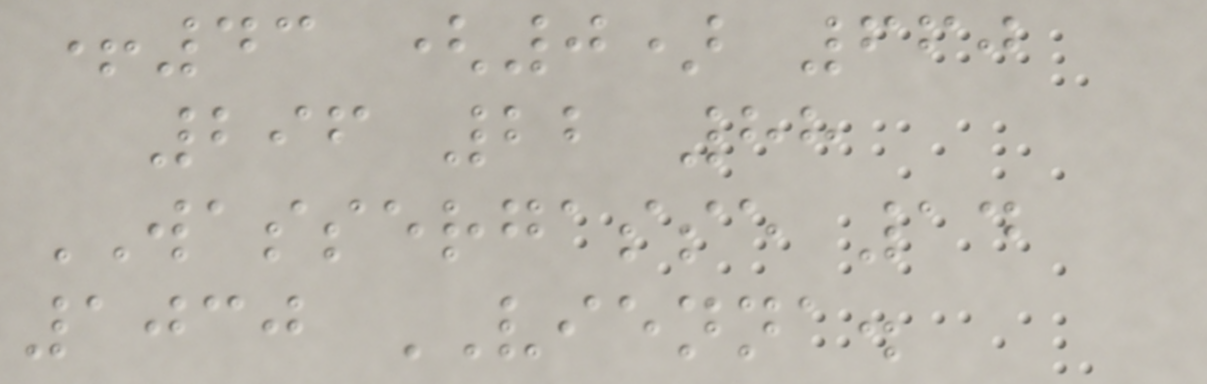+43 (0) 660
296 22 88
WASSERGASSE 14
1030 VIENNA.
